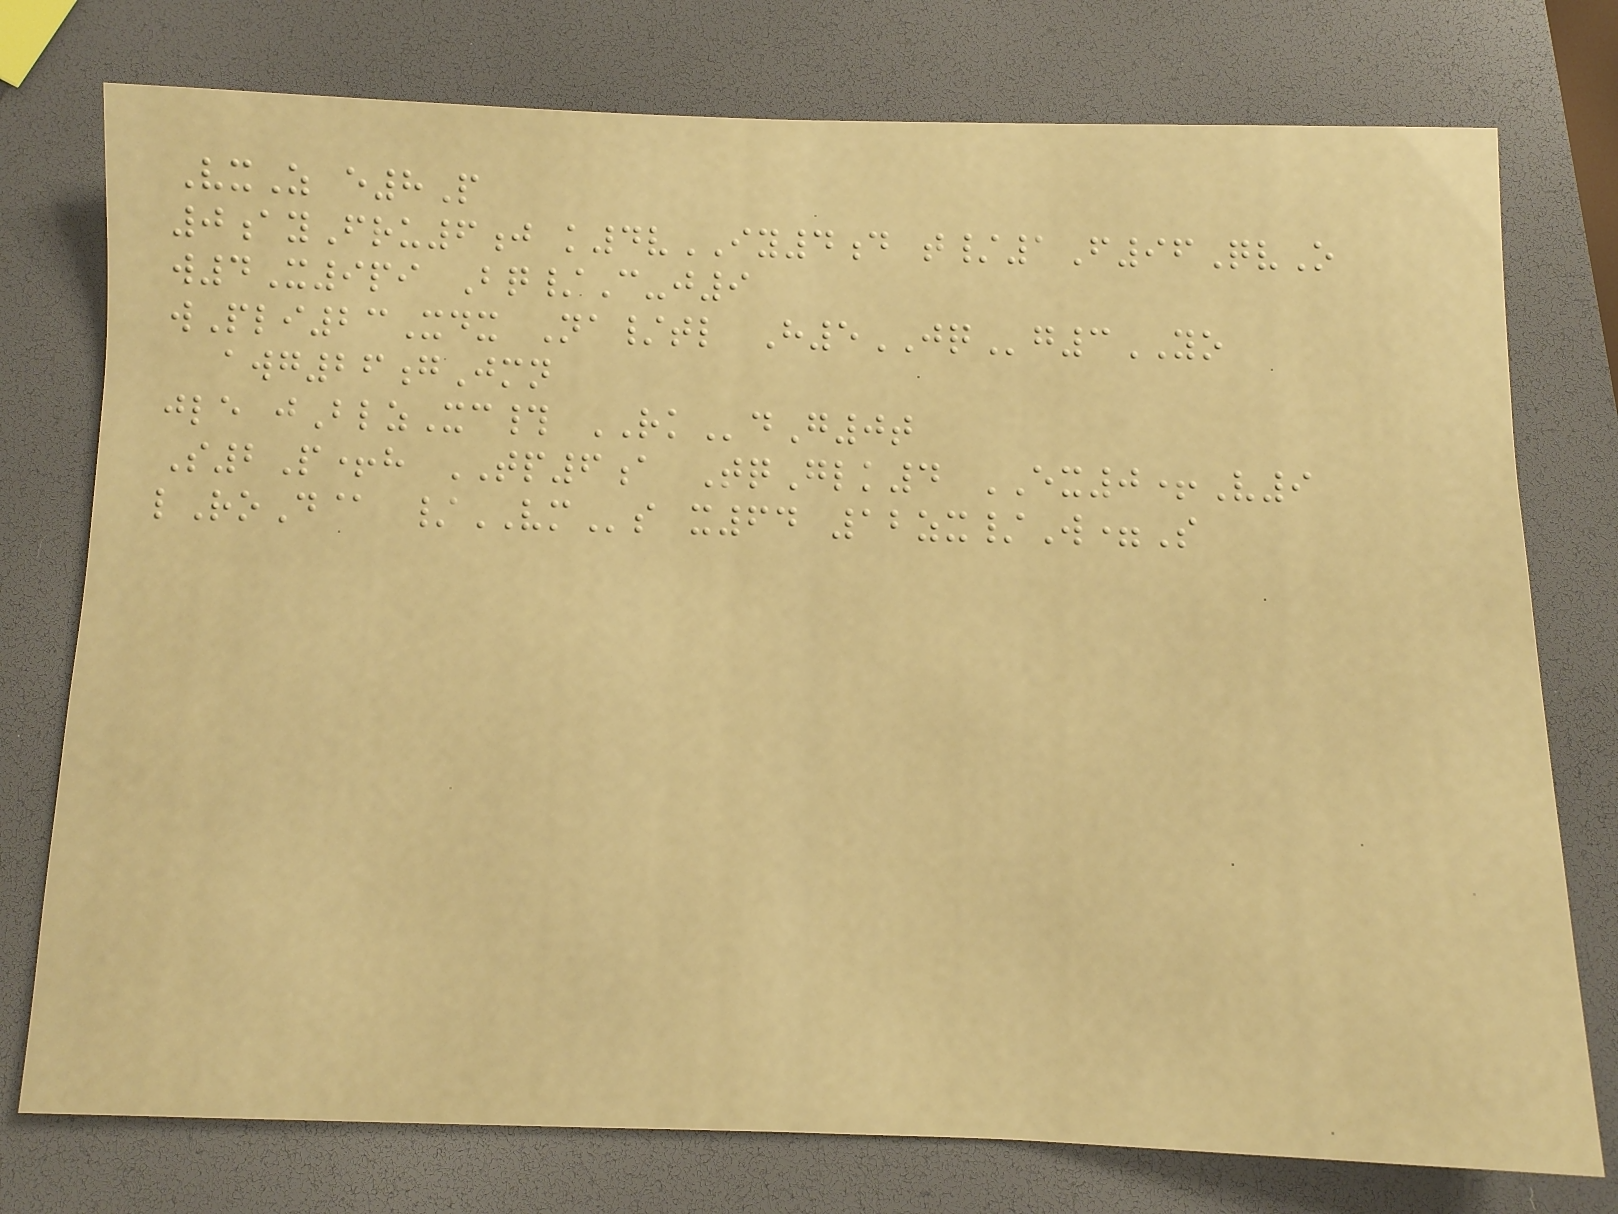VxZ e8P
0ayFru6j k4vIY4d t/1F96QvO
w4X9pi Bq/C-j9
wPli23Xdx Na/tl H5JQg3YO
awg26gJmn
jle jBlzXc# RKdG0t
S2P+h TP6a TqGlk4 EX0+V9
lRoD@ /VMs x64 12zx/W=S
